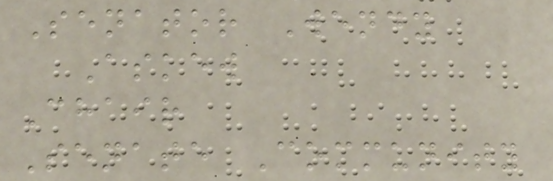Senator Wendy
Askew
Chair
Senate Community
